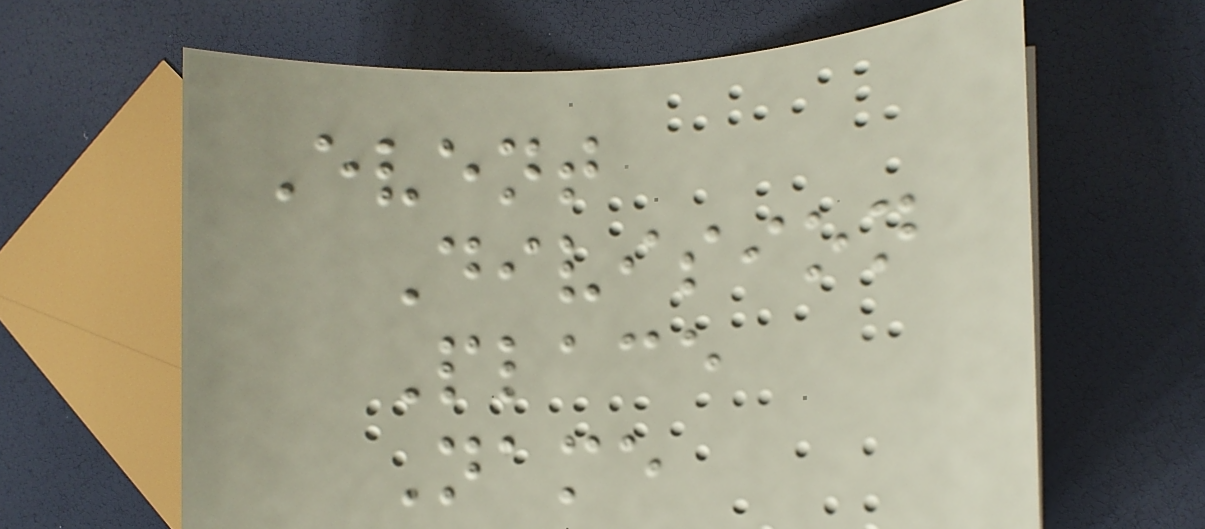Event
Division
Place
Name
